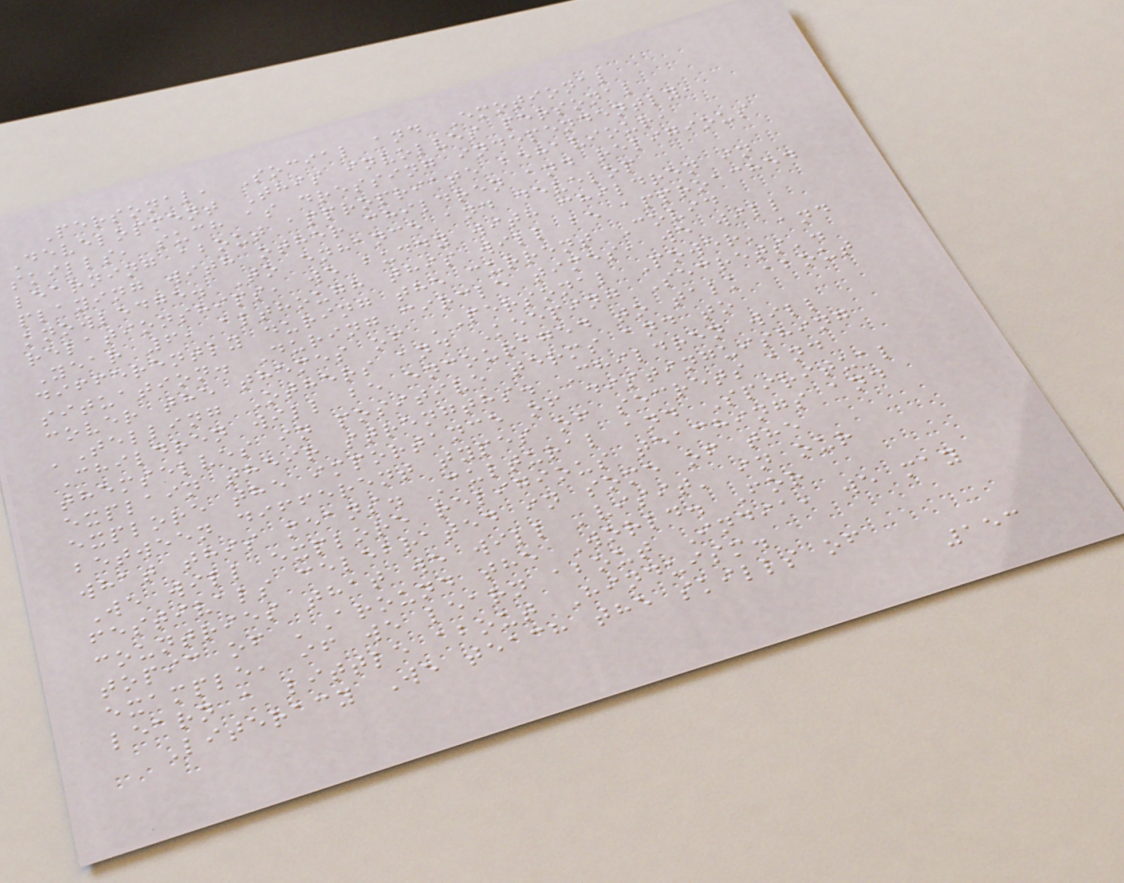Personal, Social and Emotional
Development This involves personal
skills, such as dressing independently,
learning about appropriate behaviour,
playing with other children and religious
knowledge. To enhance and develop
relationships, we buddy with children in
Year 6, although this will be approached
differently during the current Covid
situation. During circle times, we will
cover the themes of 'Personal Power' and
'Telling Others and Keeping Secrets'.
Children will be encouraged to talk about
themselves in positive terms and to
explain their strengths. Children will
explore the importance of distinguishing
between different types of secrets and
what this means. Cultural and Spiritual
We will explore religious teachings and
festivals celebrated in some of the
countries that we will 'visit' in our
topic of 'Around the World. For
example, if we learn about India, we may
learn a little about Hinduism.
Literacy We teach the skills of
153
